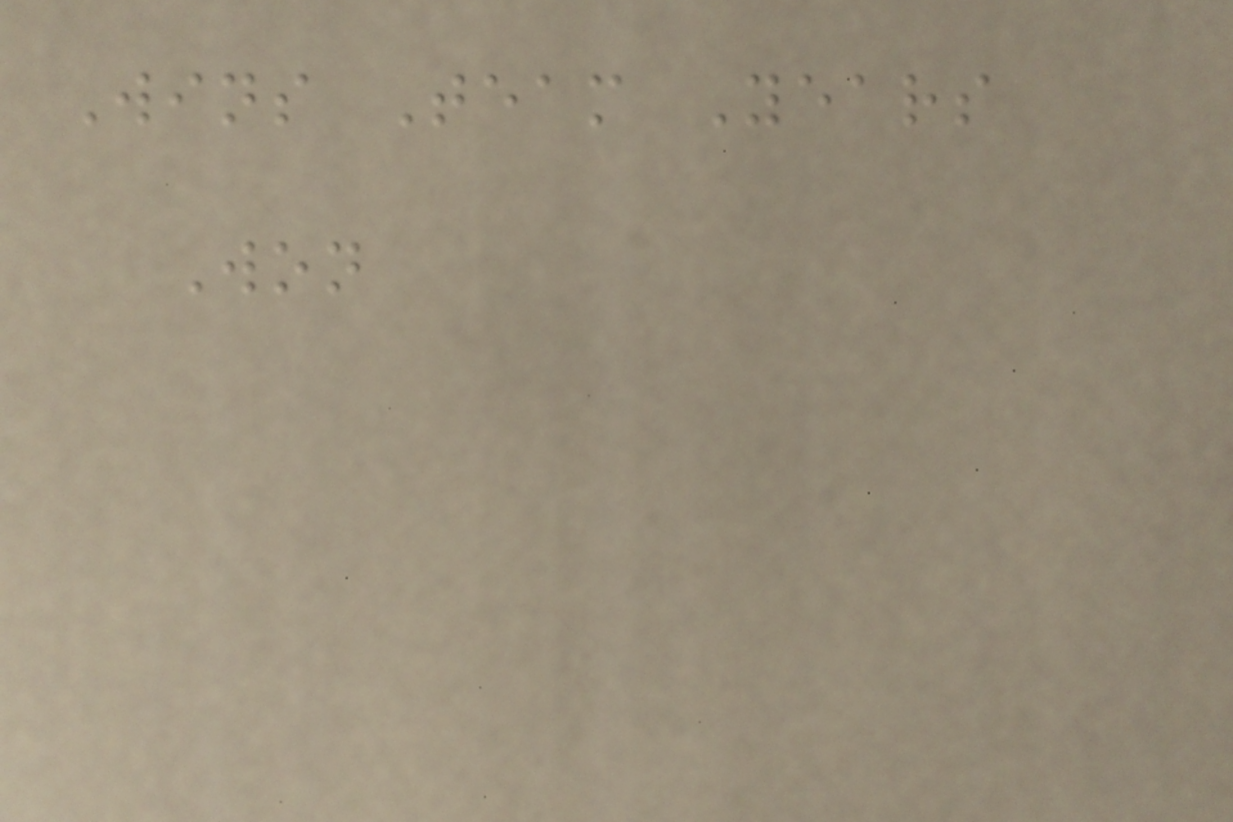Wins Team Years
Won
